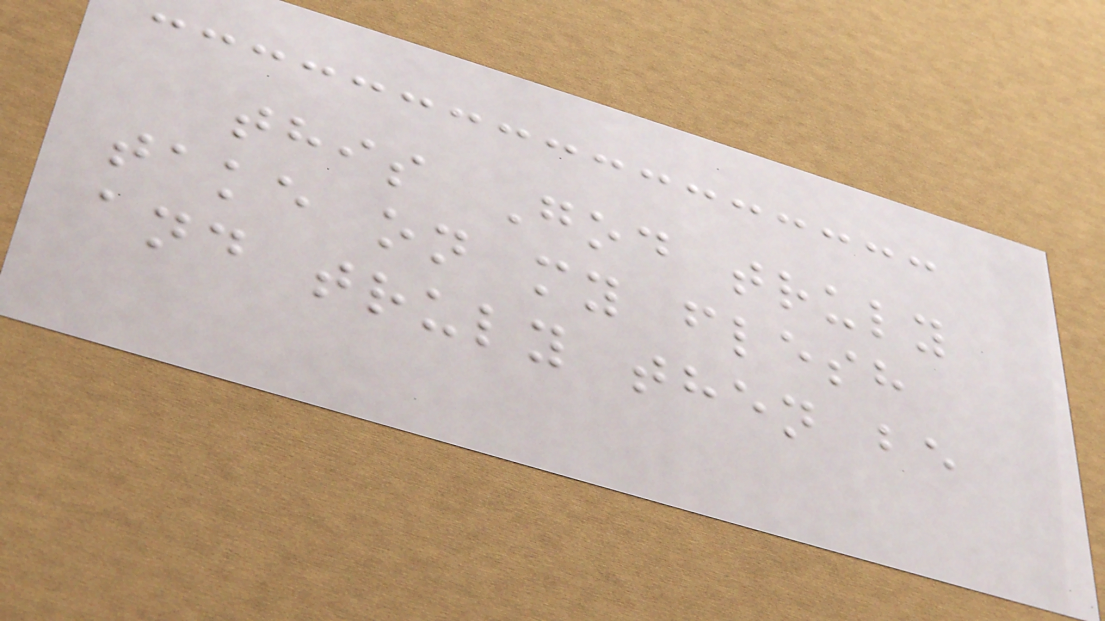this God truly
take on my flesh
and truly then be
